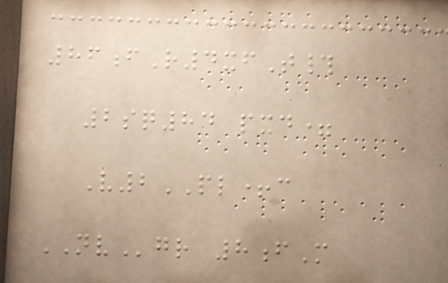86fR4xfT#
2sq84 pxd=
V2PL+c
NVgr 8fM
